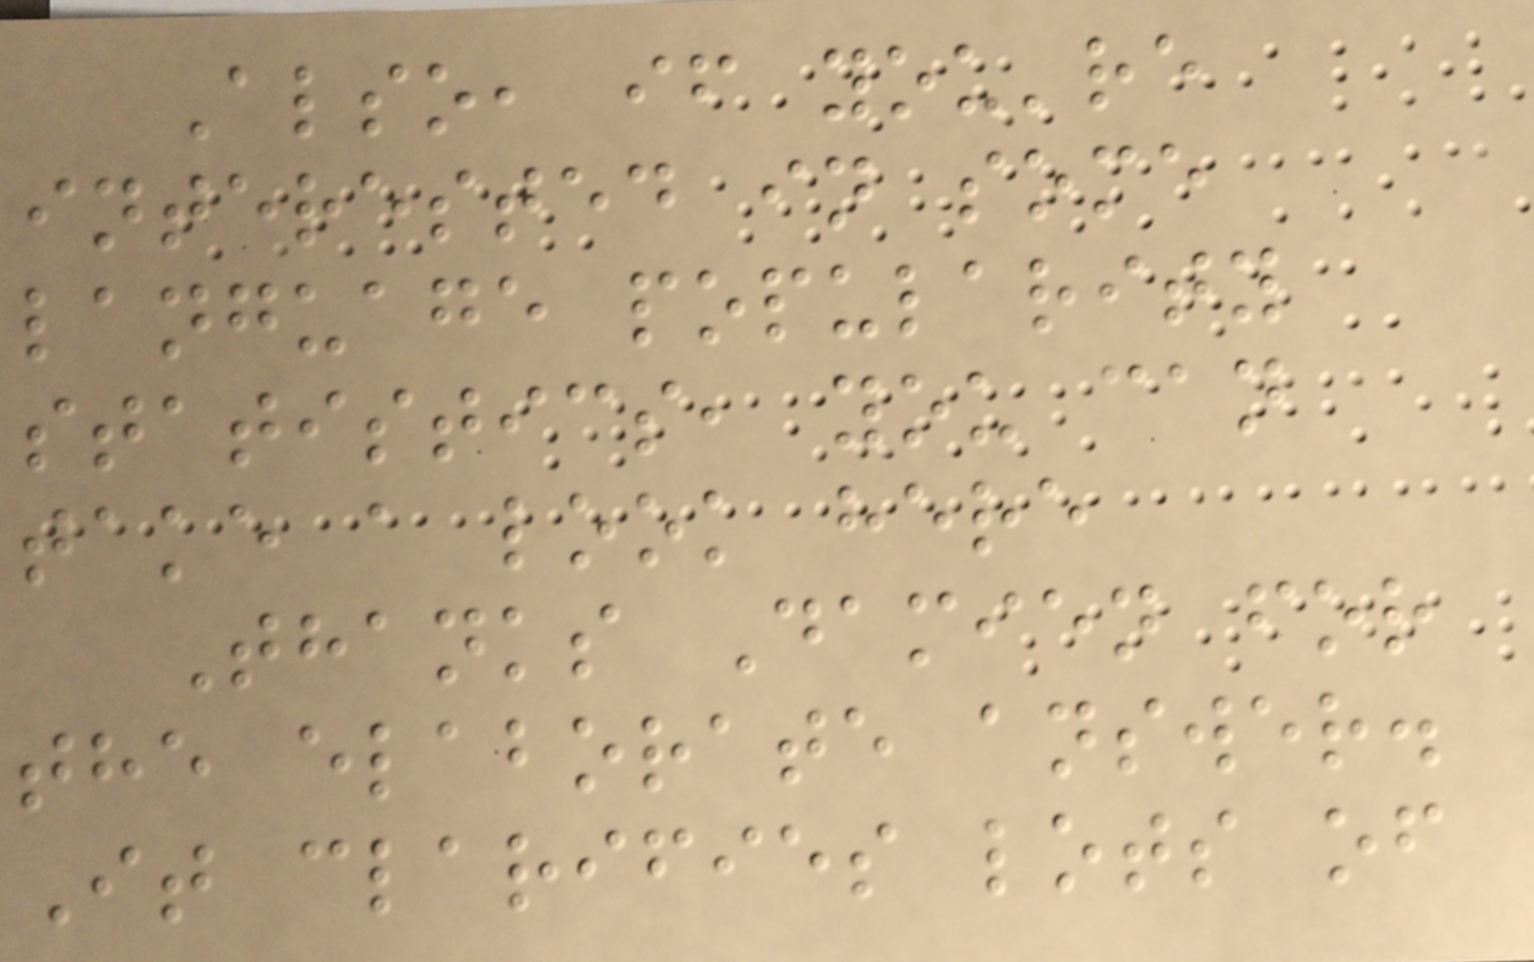Also, if you're
interested in some
language popularity
statistics, you can
take a look here
Thanks Damien for
the elaborate answer.
It clarifies lots of
